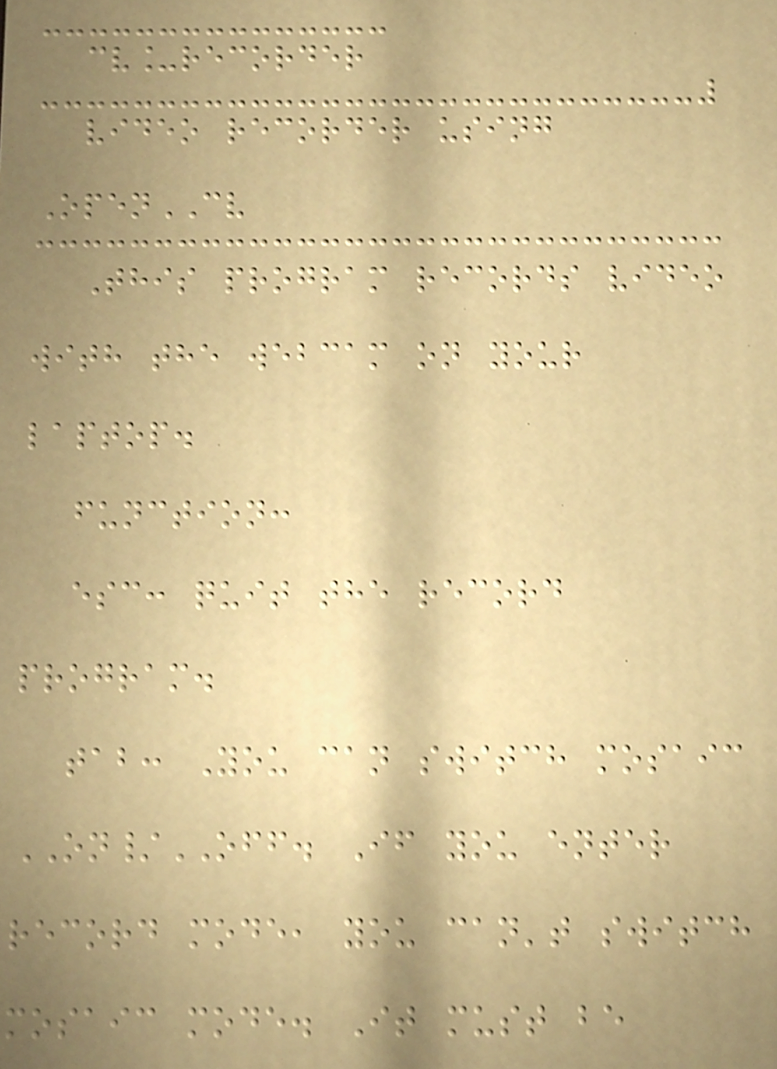cv_recorder
video recorder using
OpenCV
This program records video
with the webcam on your
laptop.
function:
esc: quit the record
program.
tab: You can switch mosaic
ON/OFF. If you enter
record mode, you can't switch
mosaic mode. It must be
